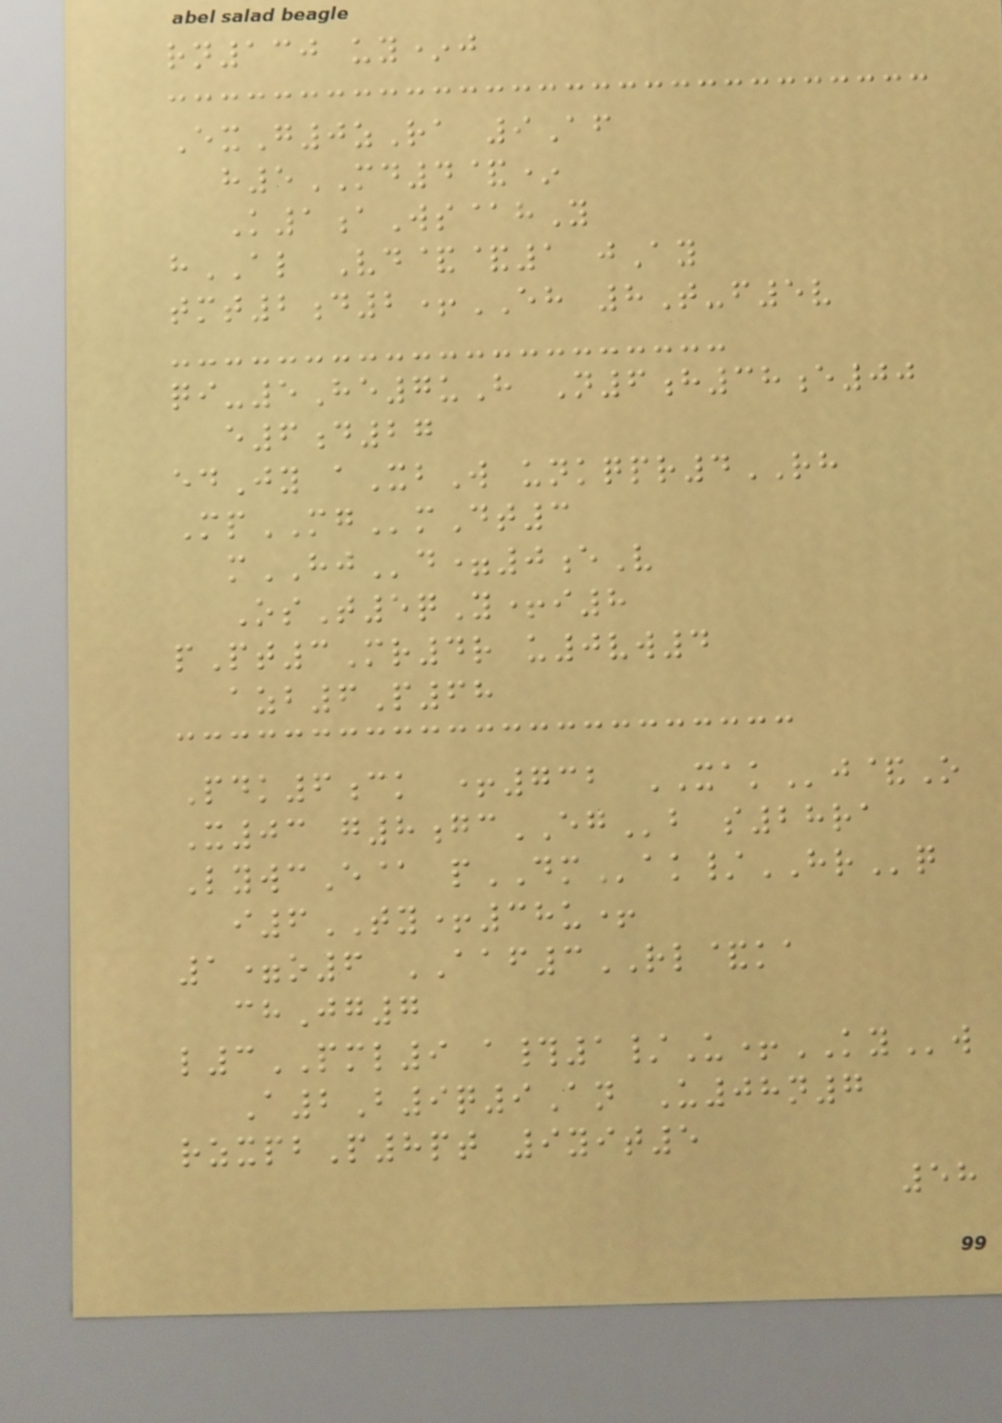rn130 uy*j
ExG0zRa 9Af
h5MD4&*
K1aWs@hY
hAL Vd&&1 jAy
tmt2d2+EH 8T-f5v
qi-5He7uH N6h38e00
e6d27
edJy aXbW unkqpr4RH
MpMGmDt3
mHJd=0eV
OsT5qY+i8
pPt3Mr4r u0vw4
azb6P68
Pdk6ck +732 XAKj&O
X03 g8gcEGb s28ra
LywcE@ pDMak/HRq
i6TY+38u+
1=o6 AAF3RL&ka
chJg7
l3PML9 a#1/U+KYw
A2B9q9An U08n7
rzxpbP8pt 9yit5
58
